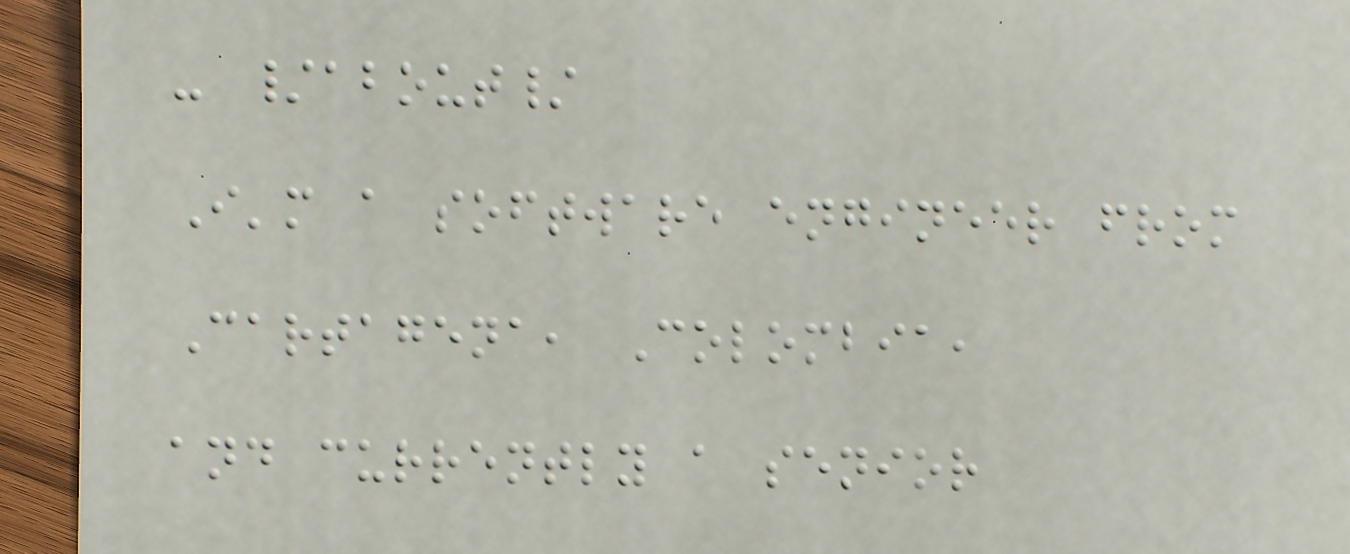- /about/
I'm a software engineer from
Cartagena, Colombia,
and currently a senior
